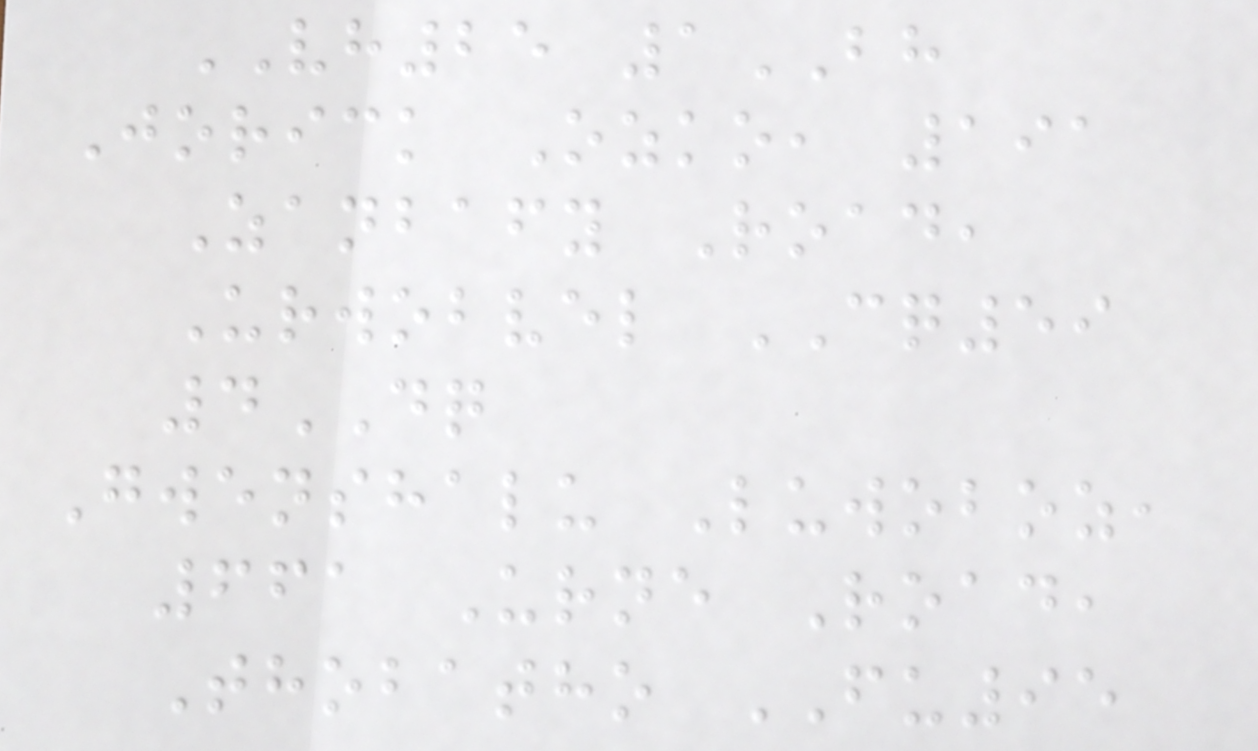VH25 1BH
Jorick Ozko, 191
Zanbafy Road,
Urwobvel CQ59
4DQ
Gwenshalu Luwoboz,
661 Urne Road,
Thobatho FU95
